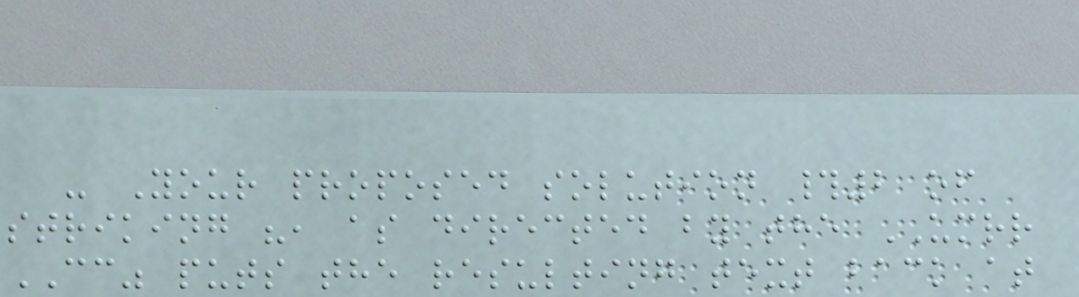- Your proposed solution #2 of
striking ", as directed by the UMRR
CC" puts the resulting text back at
